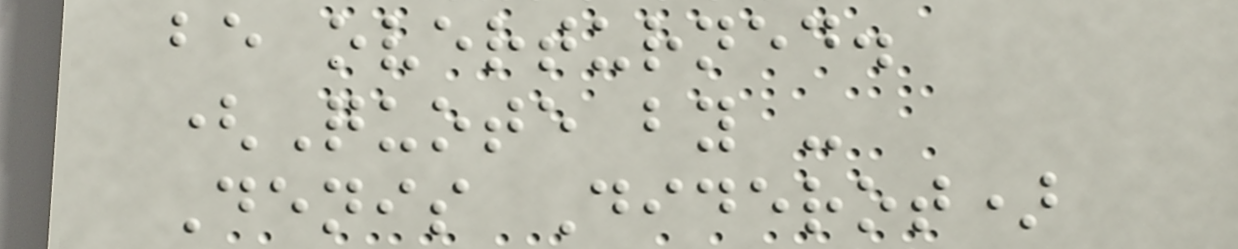be overturned.
(Quote by -
Denis Diderot)
